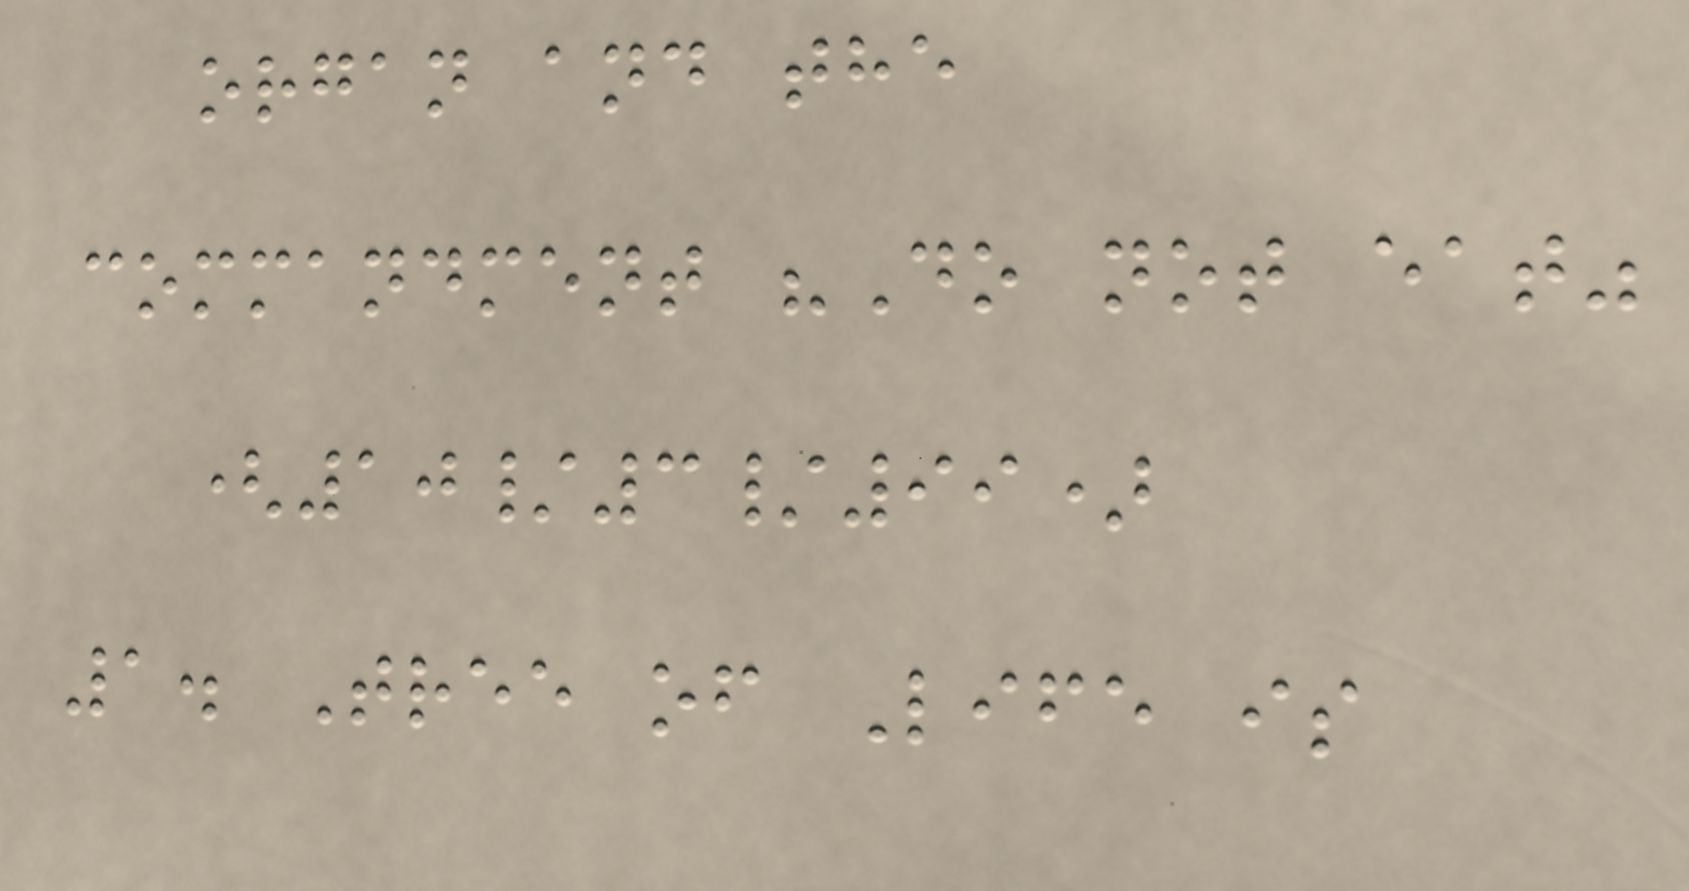organ and the
commandment "Do not eat"
(10/3/99)
1. Tree of Life is
